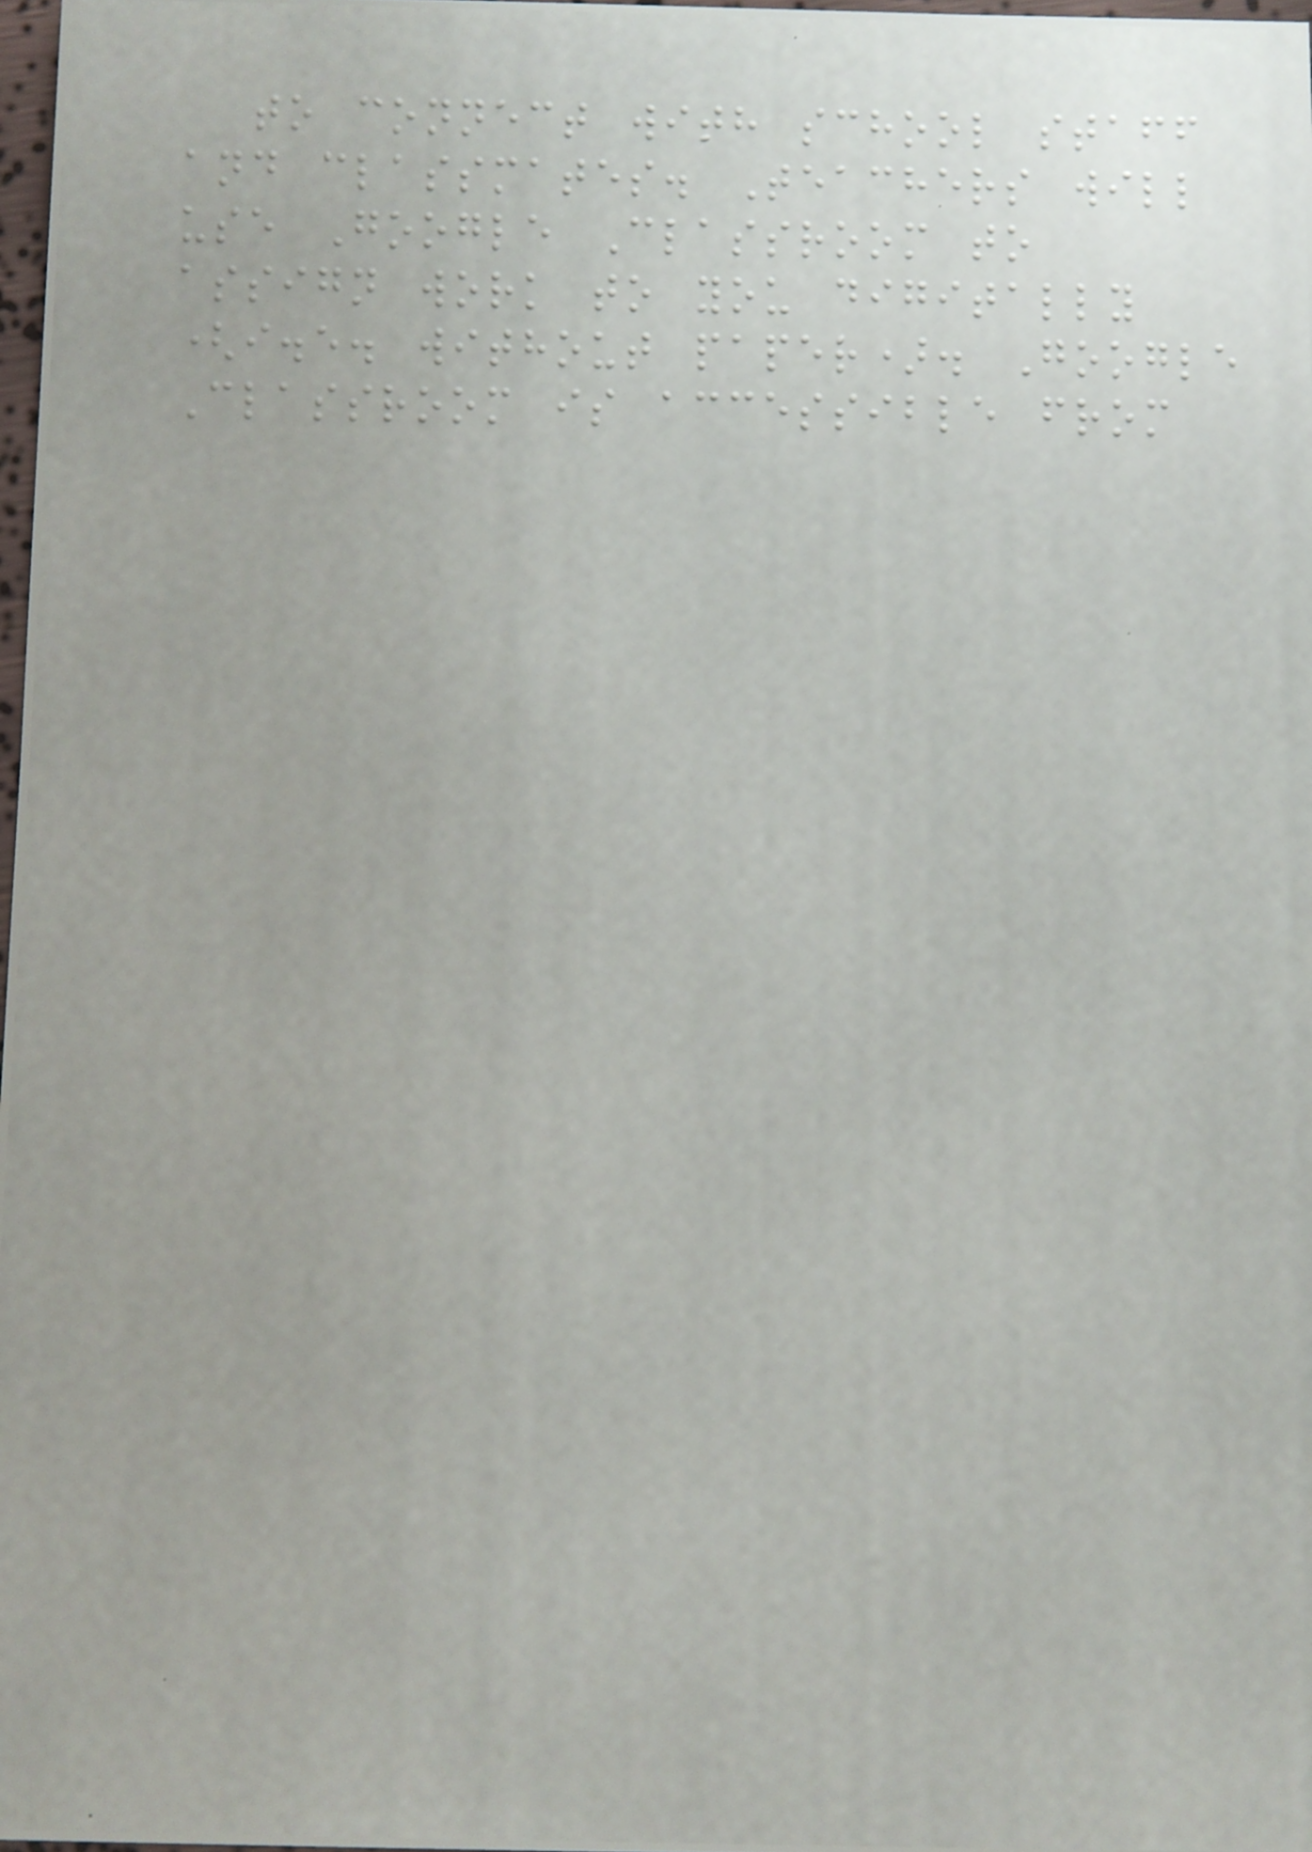to connect with school staff
and classmates. Teachers will
use Google Classroom to
assign work to you digitally
(i.e. without paper). Google
Classroom is accessible from
